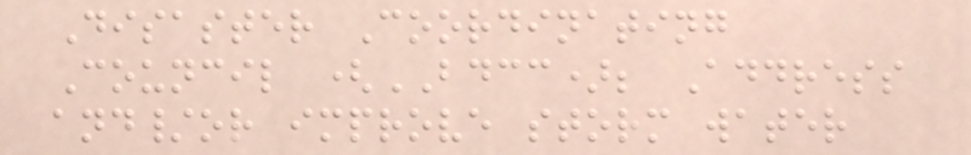Disaster Coordinating
Council (BDCC); Address
and/or improve storm water
